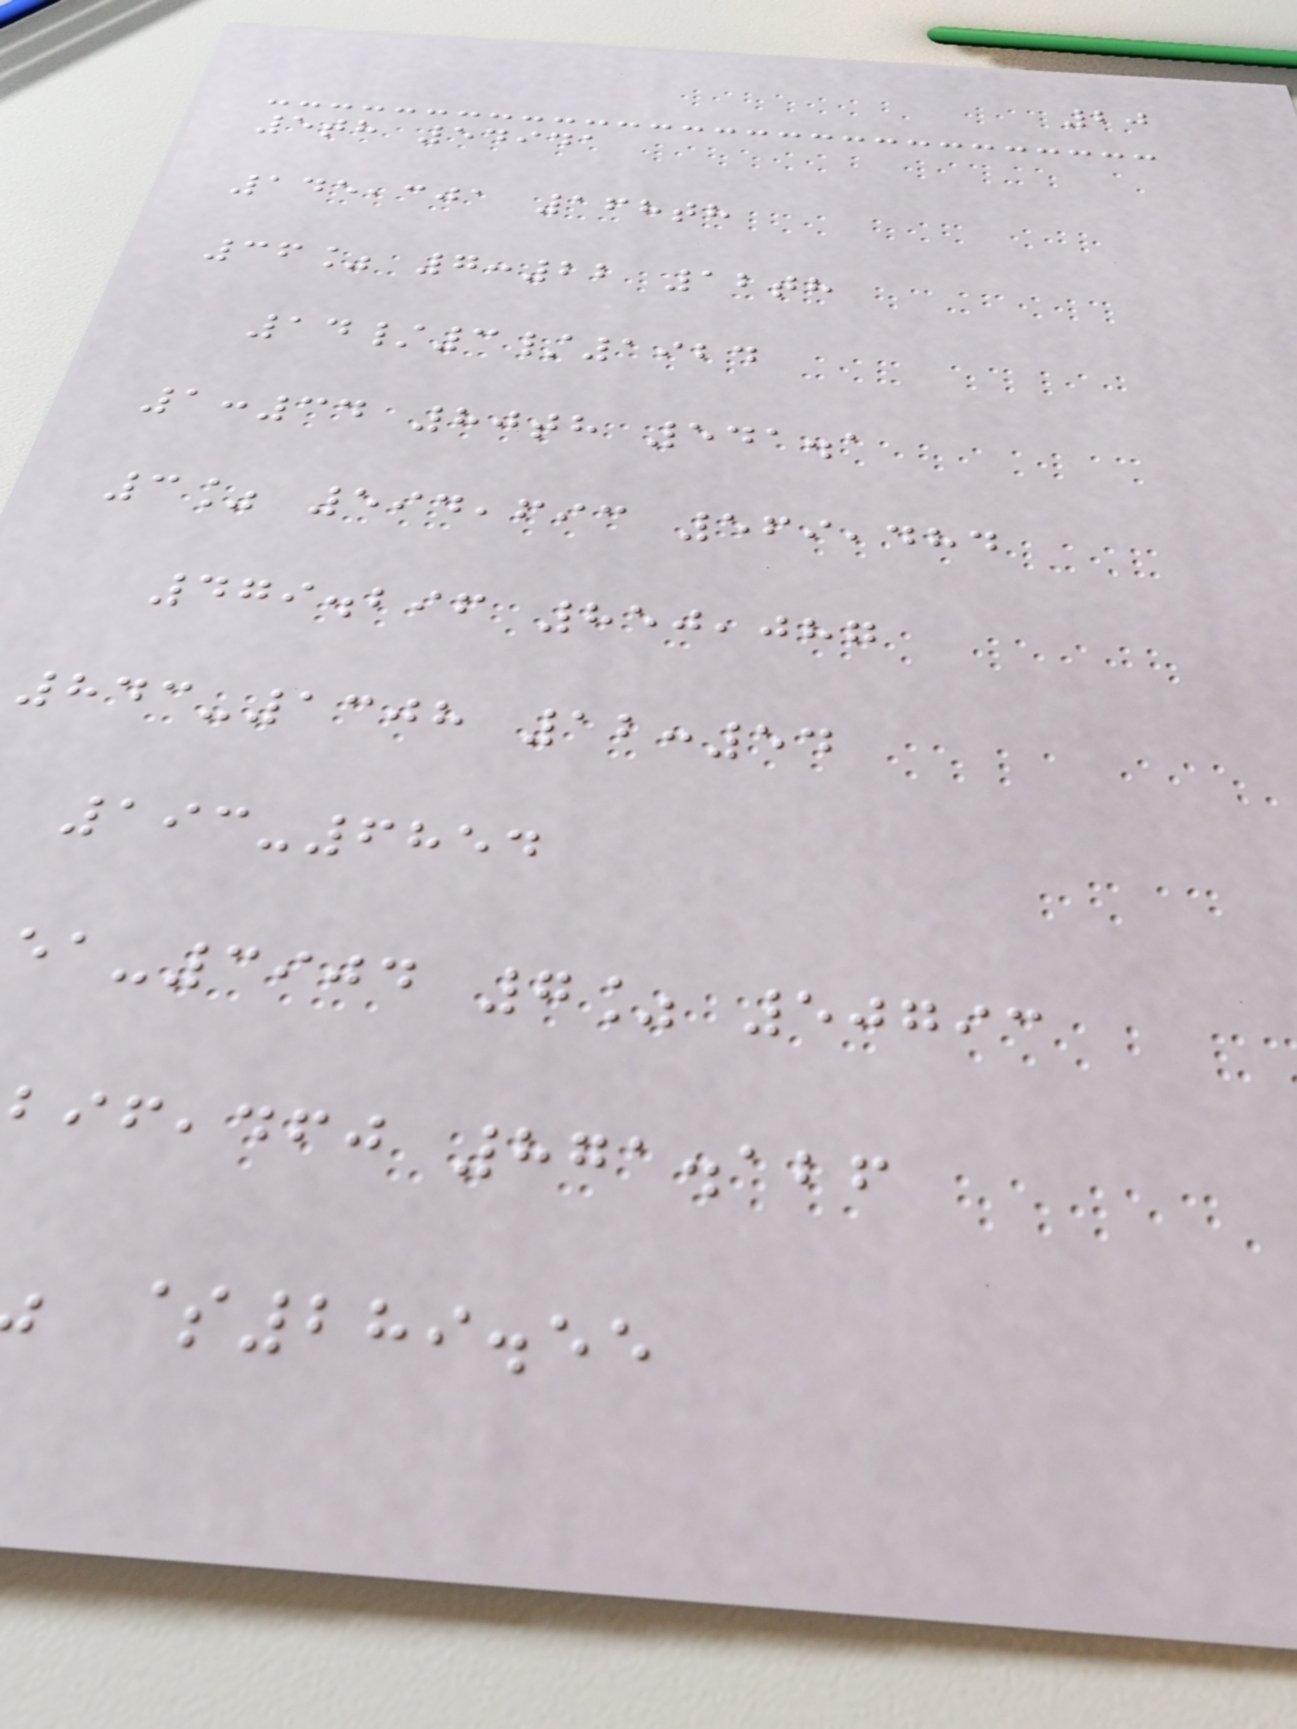20
5th 54941
145,301 168th
36% 7:22 12th
14/3/1924
1:34 80th 541.1
3% 594,693 569,484
479.296 850,087
843-1308 12:54
193-6854
-3904 7% 50793
,dfj 871.126
$289.55
